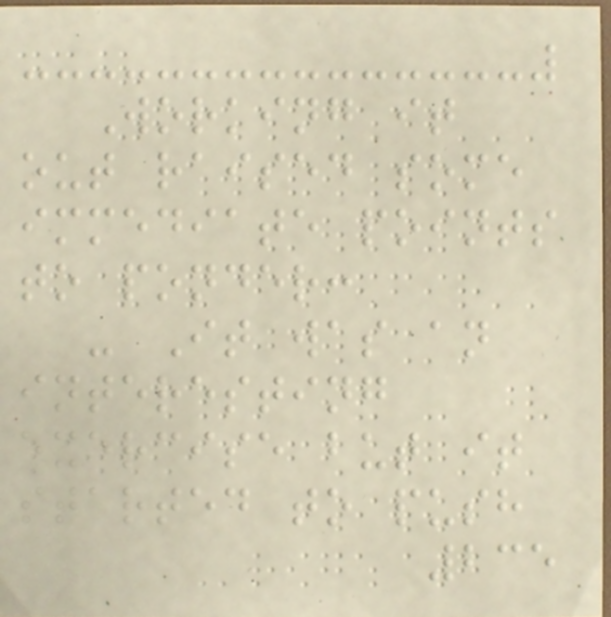Working it
out raised some
immediate points
to ponder:
- It was an
interesting
exercise but it
started to push
235
